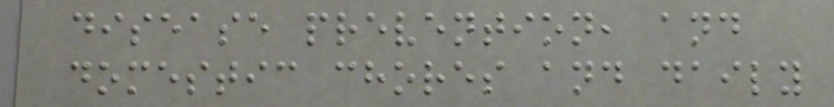disease prevention, and
domestic chores and daily
